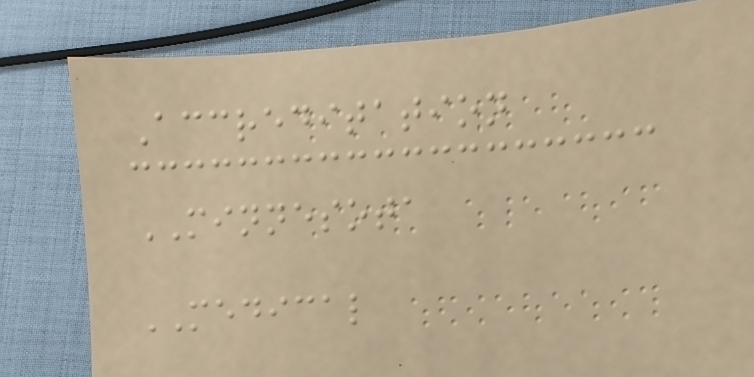Accreditation
MINNESOTA
MEDICAL
